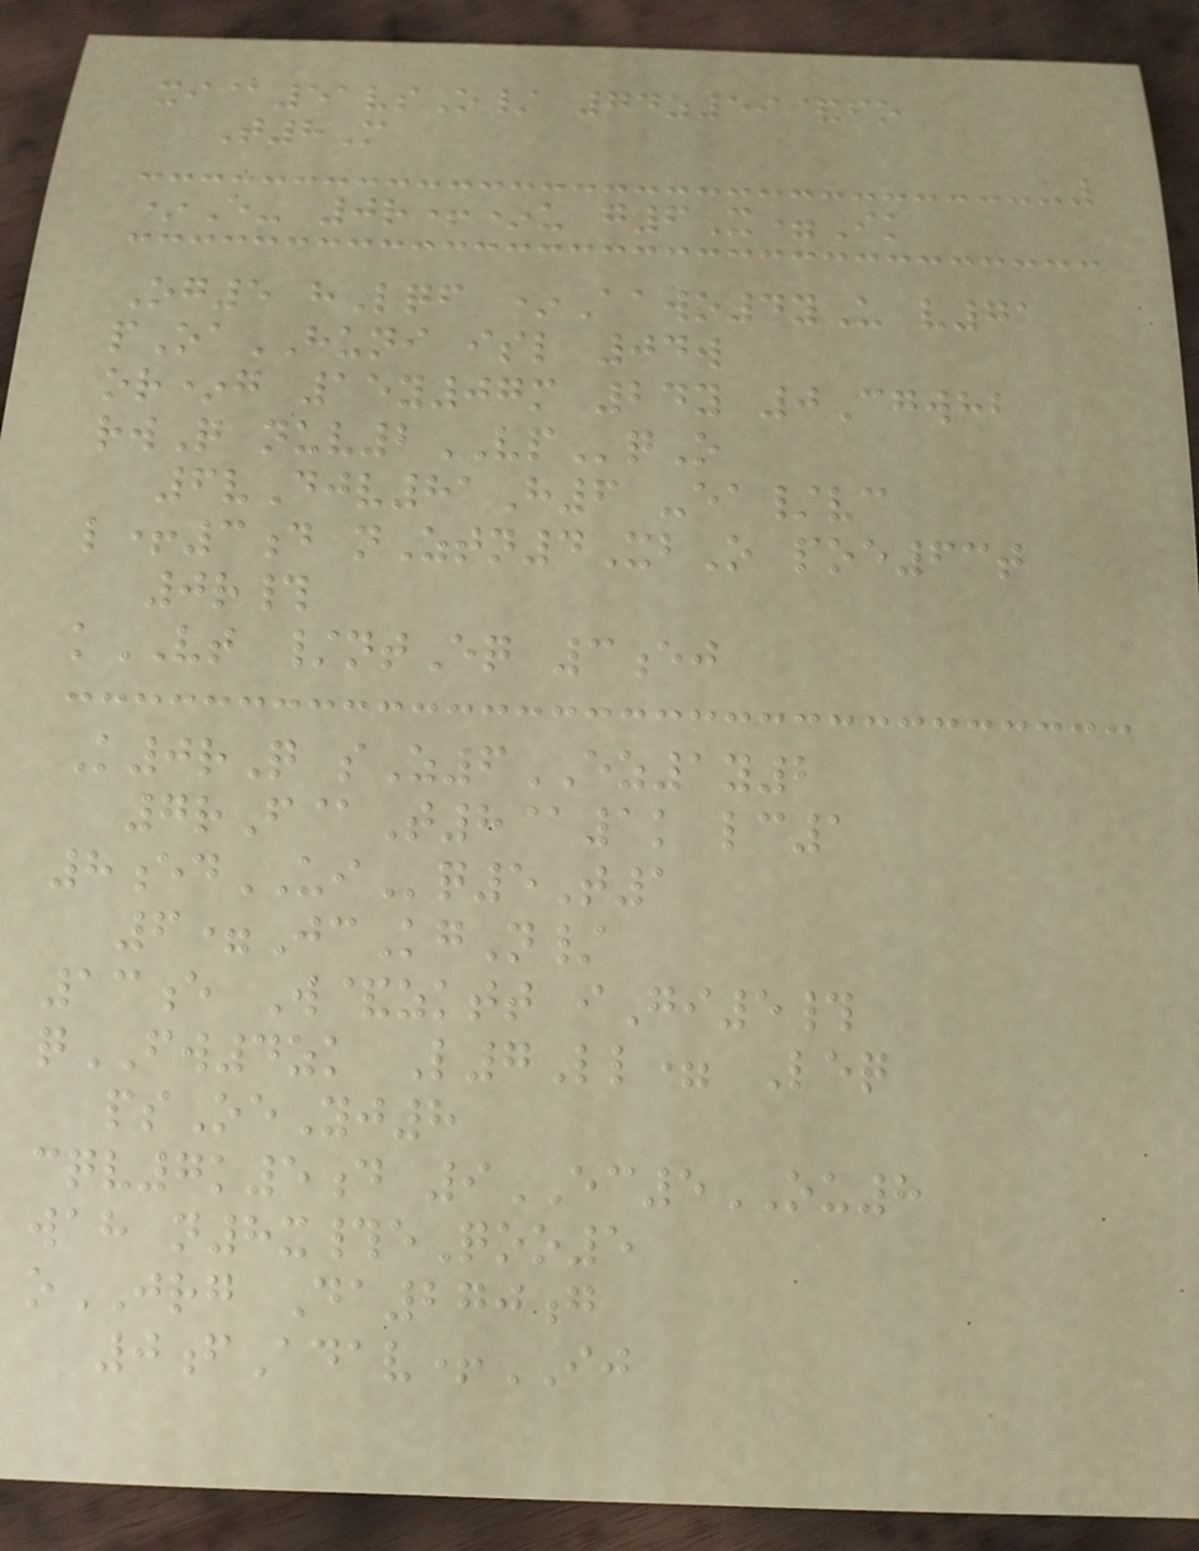xi@51vsO/ 74z59&fo
T8M
*E- 0r+*u g6X=Ik
Og5 hLqf *Aawo4yU v71
pOaHUNI isl 04w
or*g 15y07m 24y 0Cgwhb
rwQ nuv2VPqO
6vDjv81H6 -ea/vc
l+3d nZtn4XbO poe63t
0r#
kVT /ntEq 3ej
K0rQ sZ6EZ1y2
7rF@T8@1k lc1
8edUIq5T1
6=JcKgN/
13e W&zktt iGi5#
qFW4zk L7Ll= Leq
psOeYj8
cqv7k5d 9EC5OU8
wah n8x#eQoo5
oJRG Da270g
0fAdav+IJ
